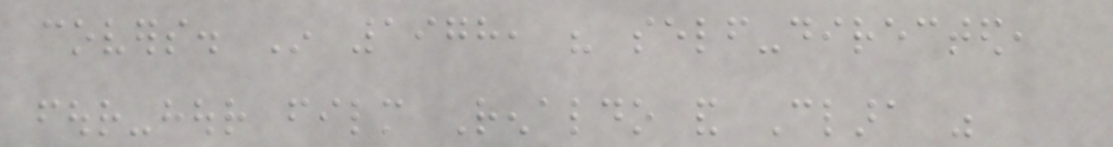covers. In 1978, his self-directed,
four-hour film Renaldo and Clara was
